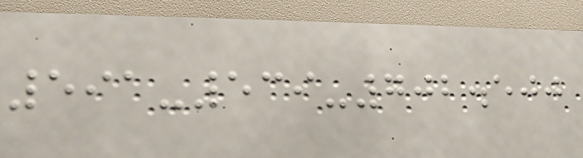591-539-702.500
